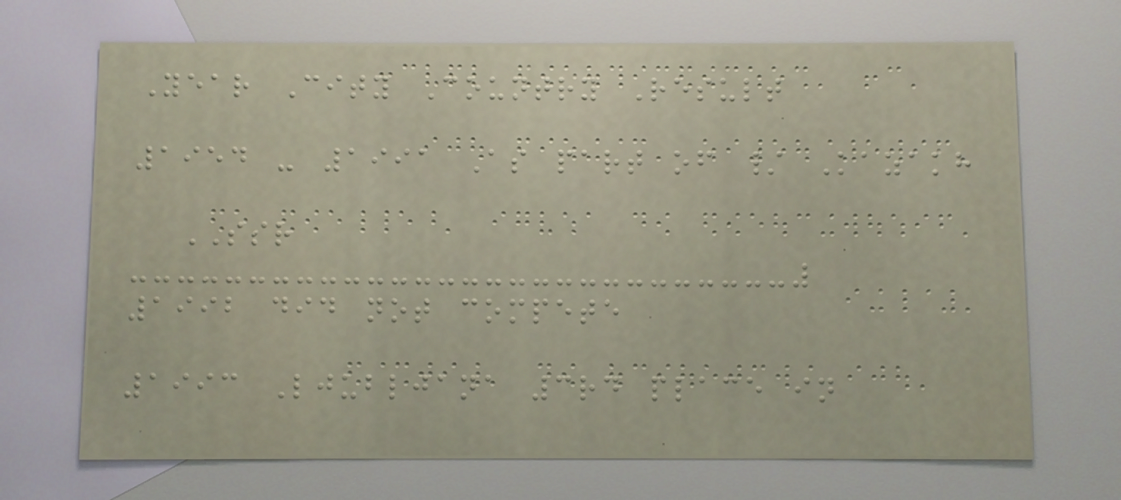Year City Country Result
1954 - 1991 As part of / Kazakh
SSR
1992 did not compete
1993 Ljubljana 3rd place in
